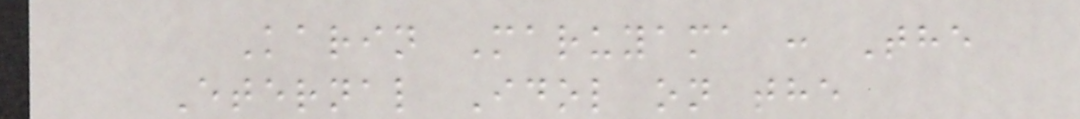Karin Maruyama : The
Eternal Idol on the
